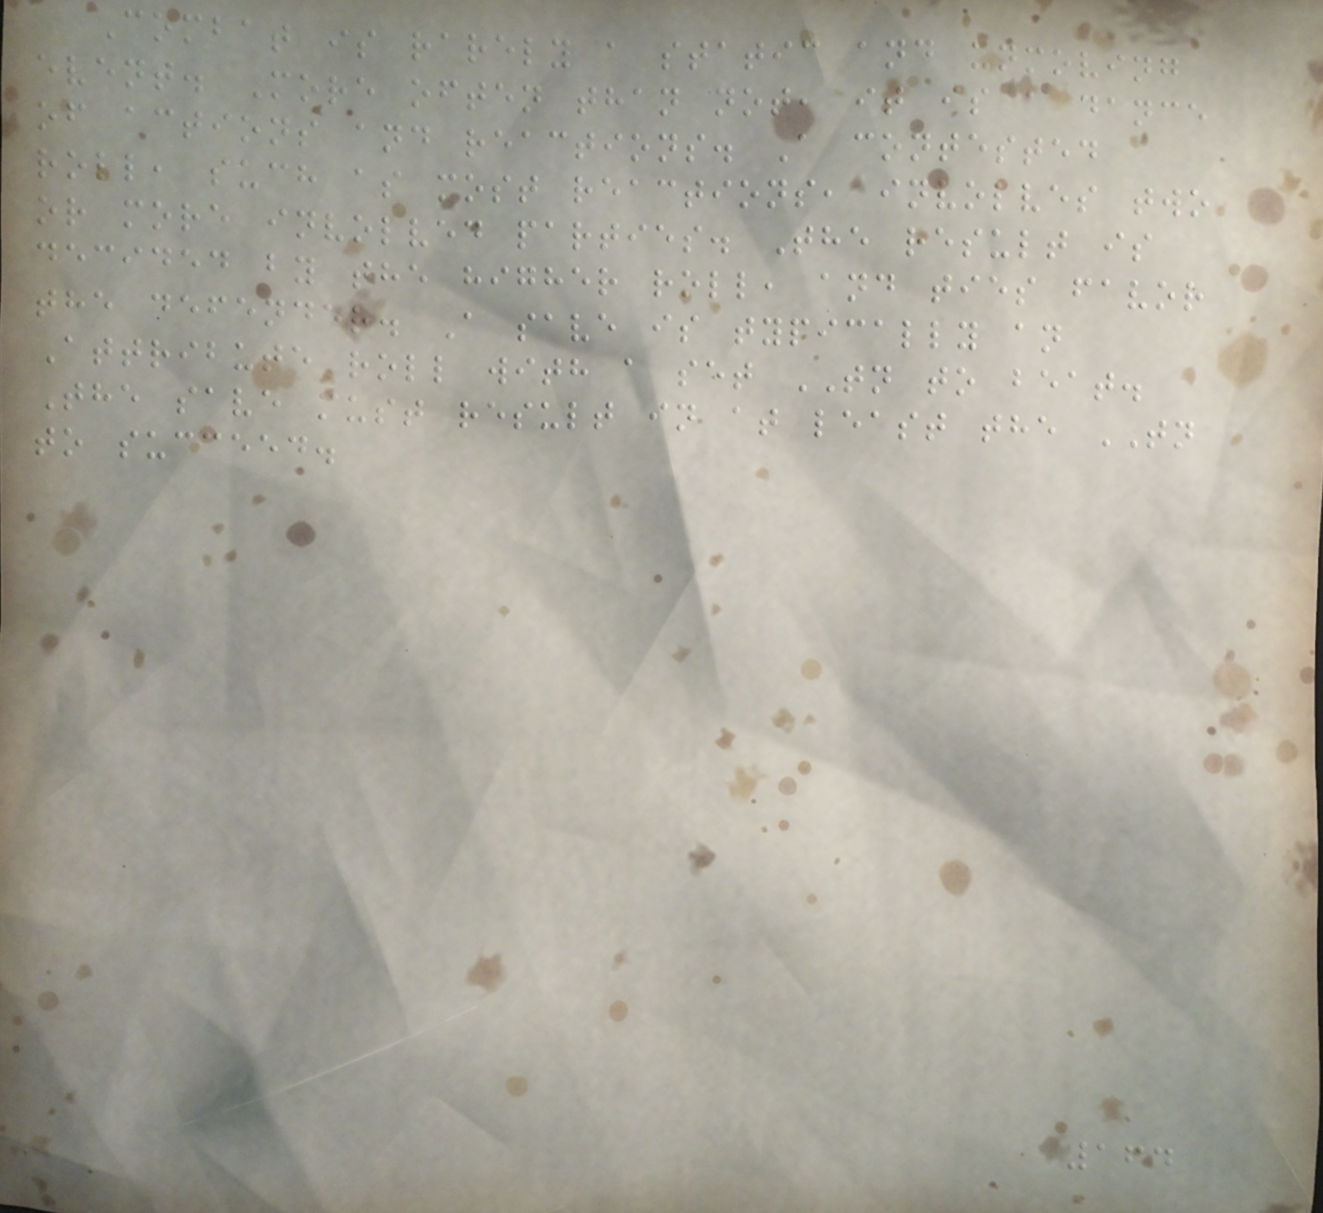Combat is rarely a static and unmoving
event. More often than not, it is a dance
of actions and reactions. A contested
roll, such as most reactions, involves two
or more involved parties. The result is
decided by the higher roll, and ties favor
the defender. A save is typically an
Attribute roll with a set TN to beat.
The save must result in at least the TN
to succeed.
164
